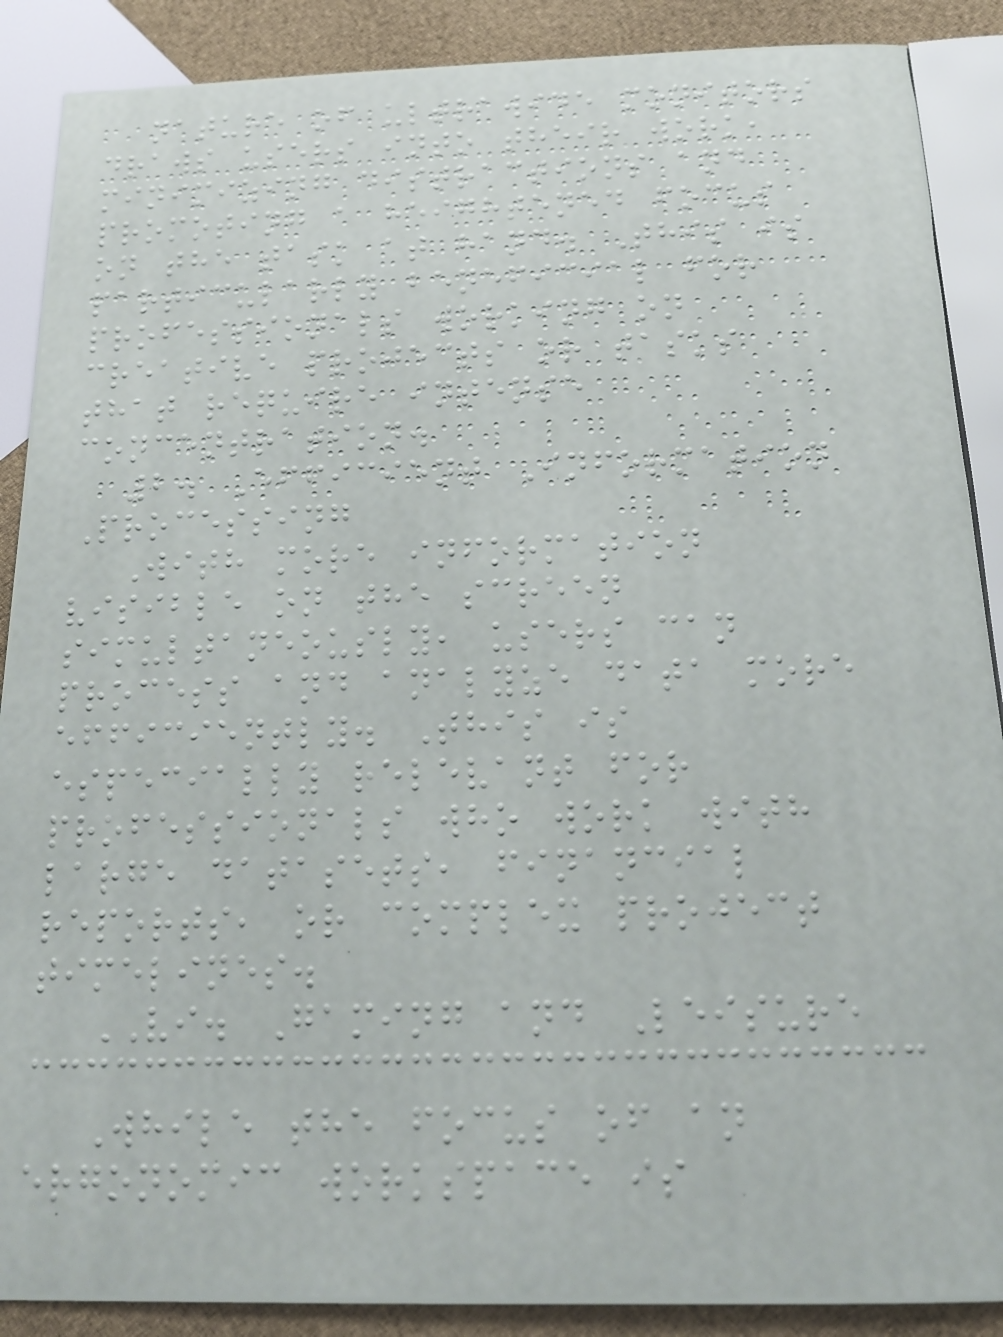nature of ultrawide monitors
draws users into their work,
minimizing distractions and
promoting a heightened focus
on the task at hand. This is
particularly beneficial for
professionals working on
creative projects or tasks
that require intense
concentration.
2. Efficient Information
Processing
With more information
visible on the screen
simultaneously, users can
process and analyze data more
efficiently. This is
especially relevant for
professionals who work with
large datasets, financial
reports, or complex project
timelines.
VI. Gaming and Leisure
While the focus of an
ergonomic workspace is
